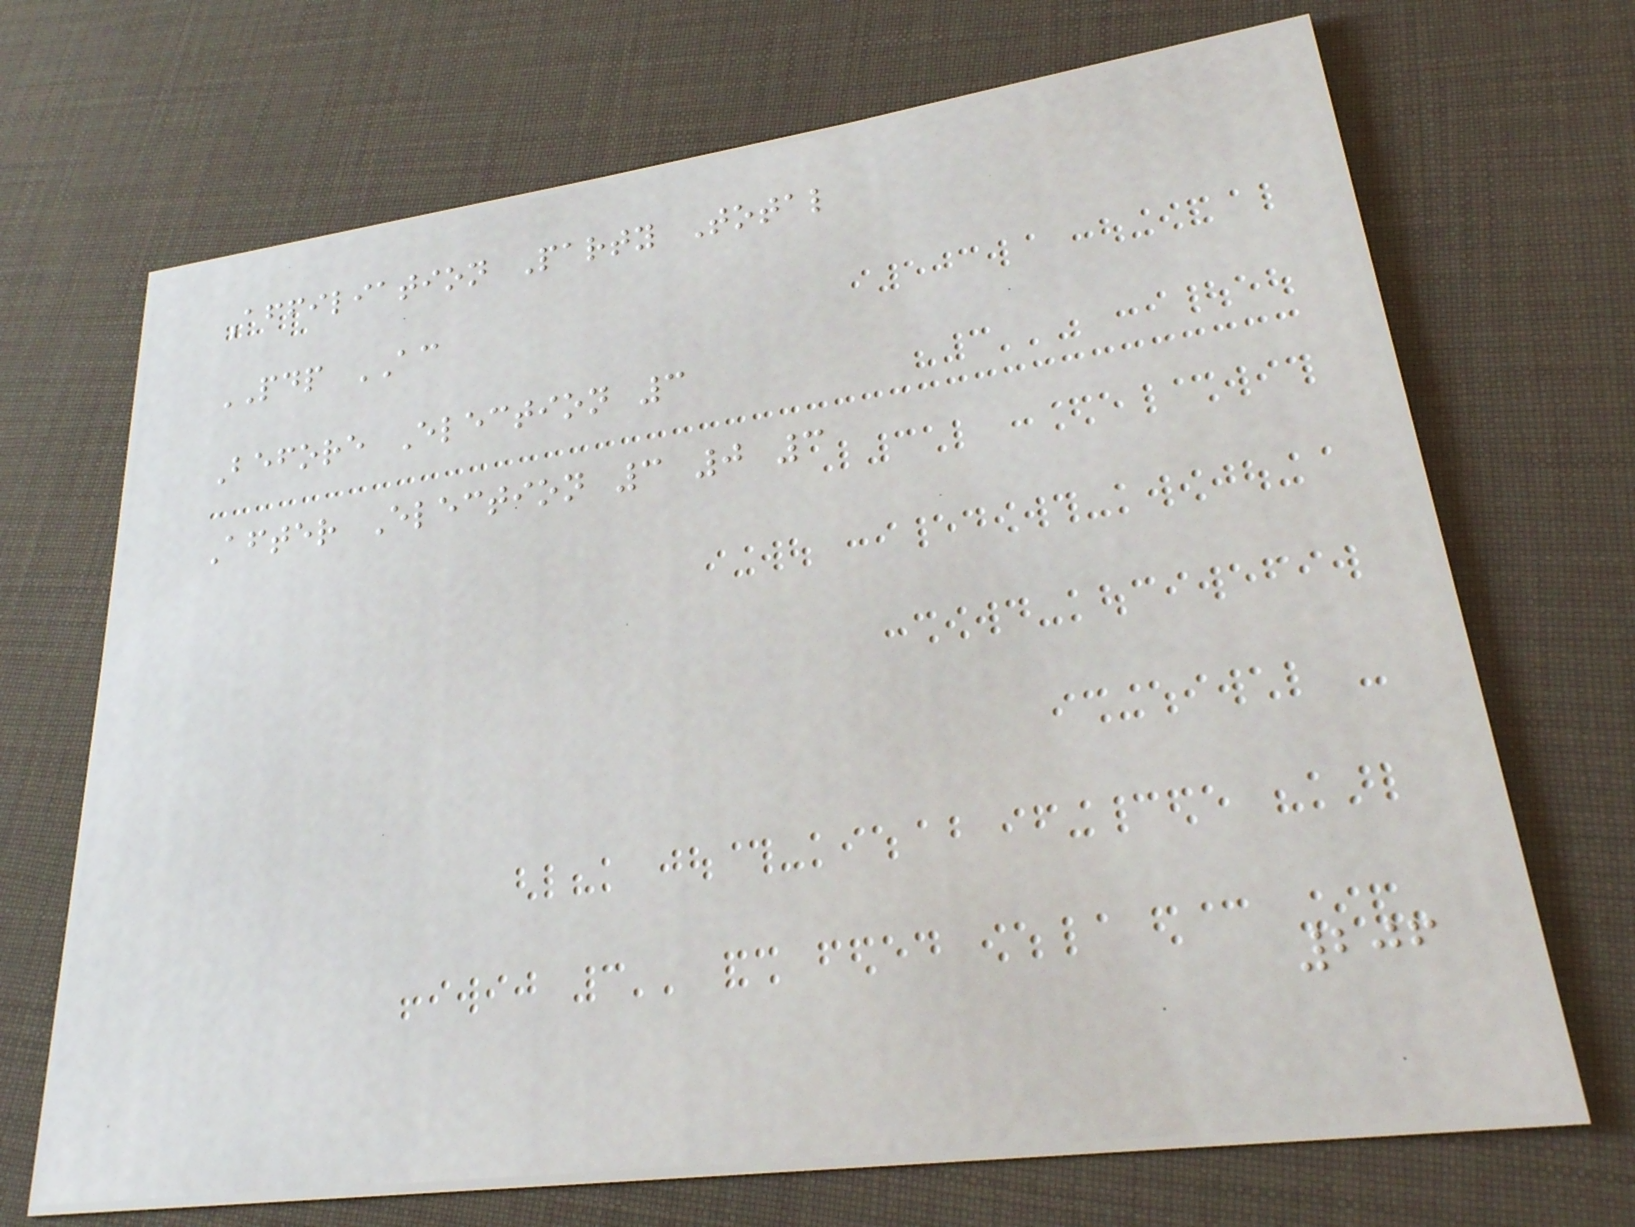Affiliation Party Total
PDP AC
Before Election 3
After Election 3 0 3
206
